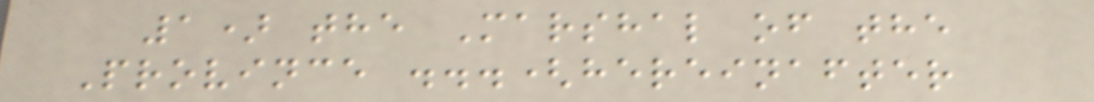1) the Marshal of the
Province ...(hereinafter
